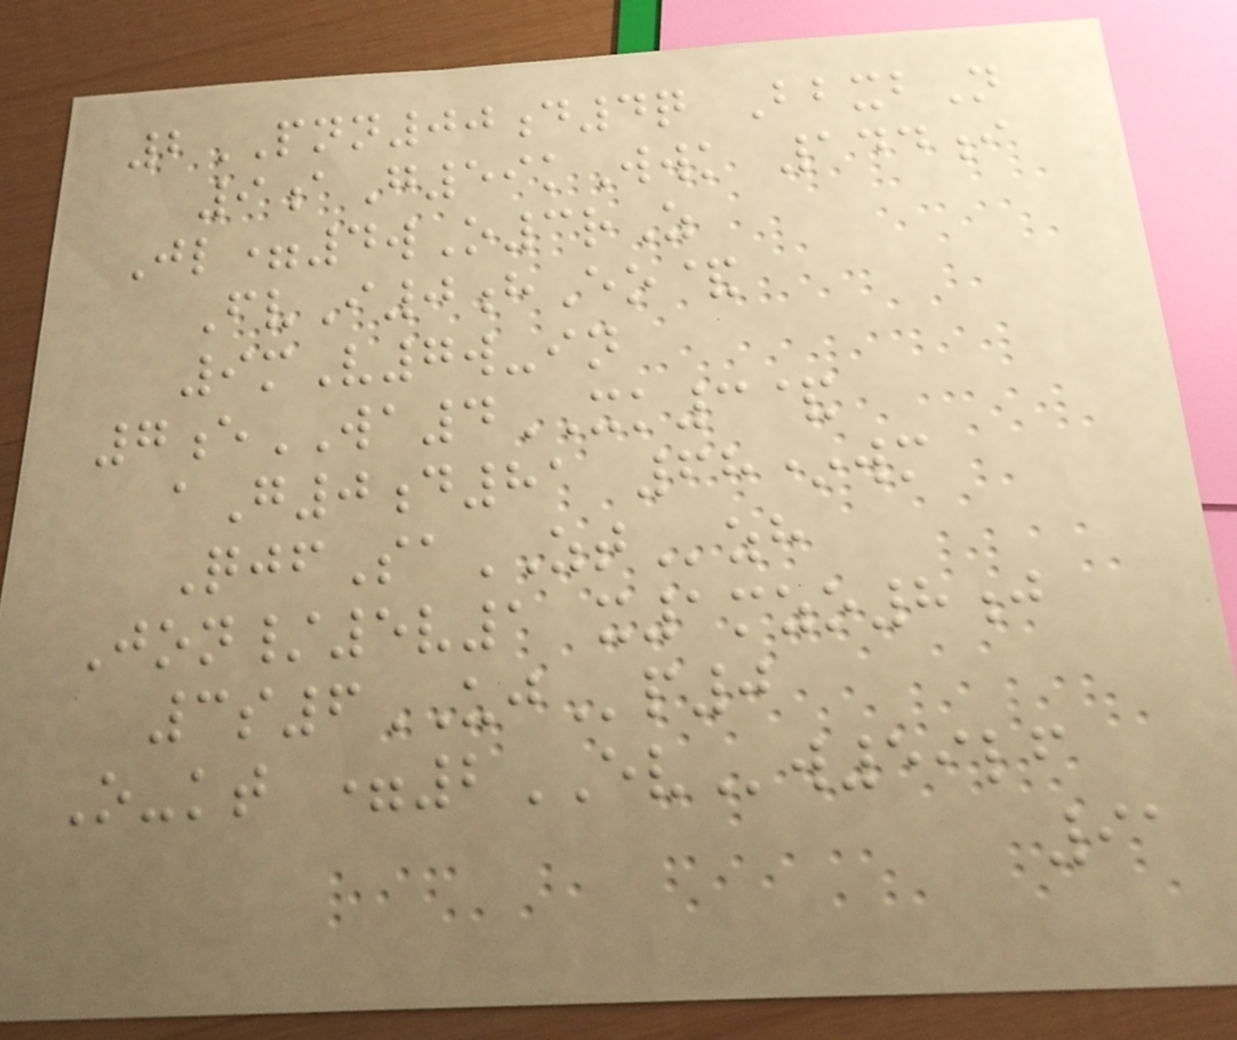2PNN00d4q BbxbN
9aG59kWwk 144i
Jl=4wO3rZ
FvI0hEo&
9mV7w-in
7eWA4XK3&
aG0d81 68*wm
QjfSaZTzh
Jon/5v1 x1mzo8j
3s6UJp0
O-kt =2EVw59lf
91
